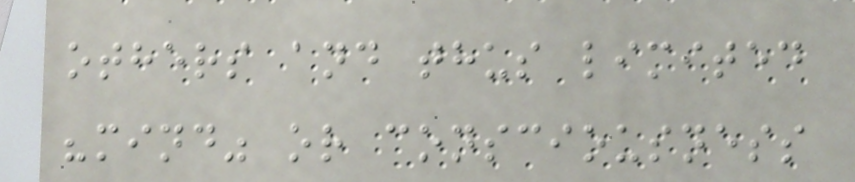others and thus limited
"mind" or consciousness
